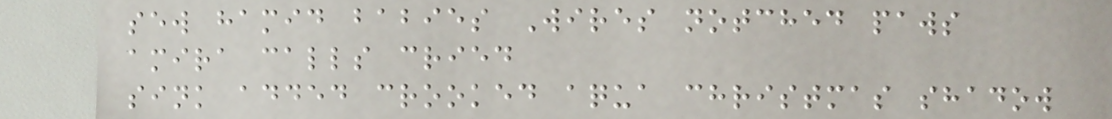sew hamid babies Wires notched paws
amira calls cried
sink added crooked aqua christmas shadow
